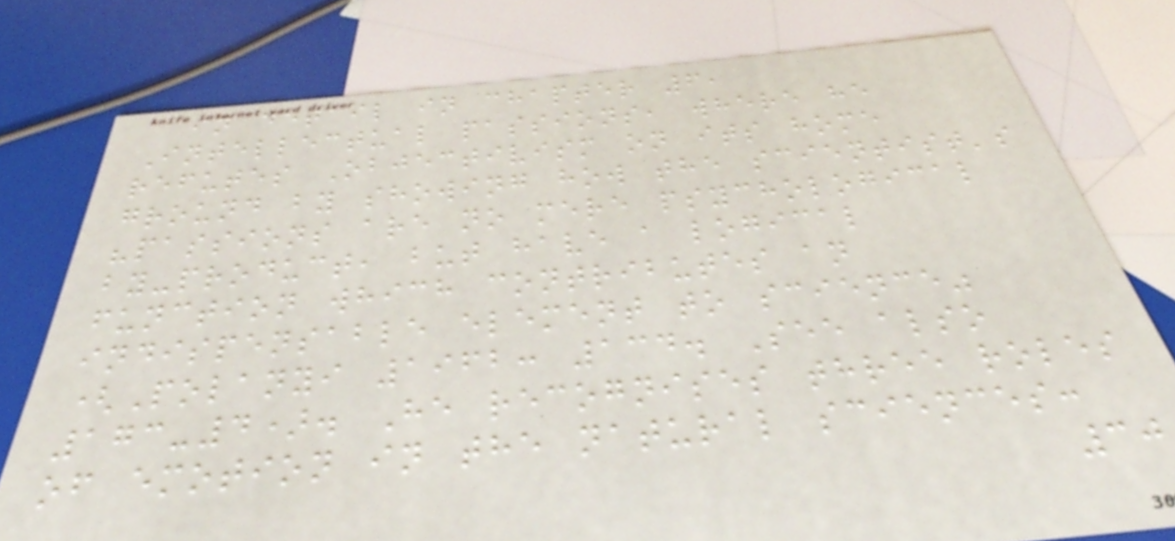in detail in chapter 6,
Intellectual passions, where he
refutes Objectivism on its home
ground by showing how the scientist's
"passions are no mere psychological
by-product, but have a logical
function which contributes an
indispensable element to science"
(Polanyi 1962: 134. See also
173-4). He recognises three roles
of emotion in the natural sciences:
30
